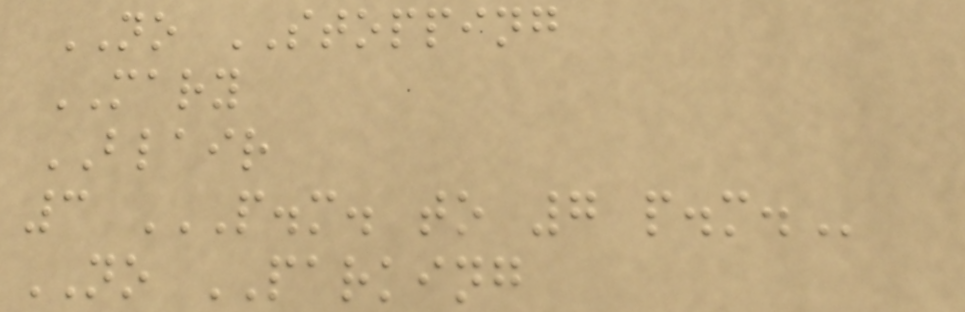NO STOPPING
MARY
BLAIR
3 P.M. TO 7 P.M.
NO PARKING
